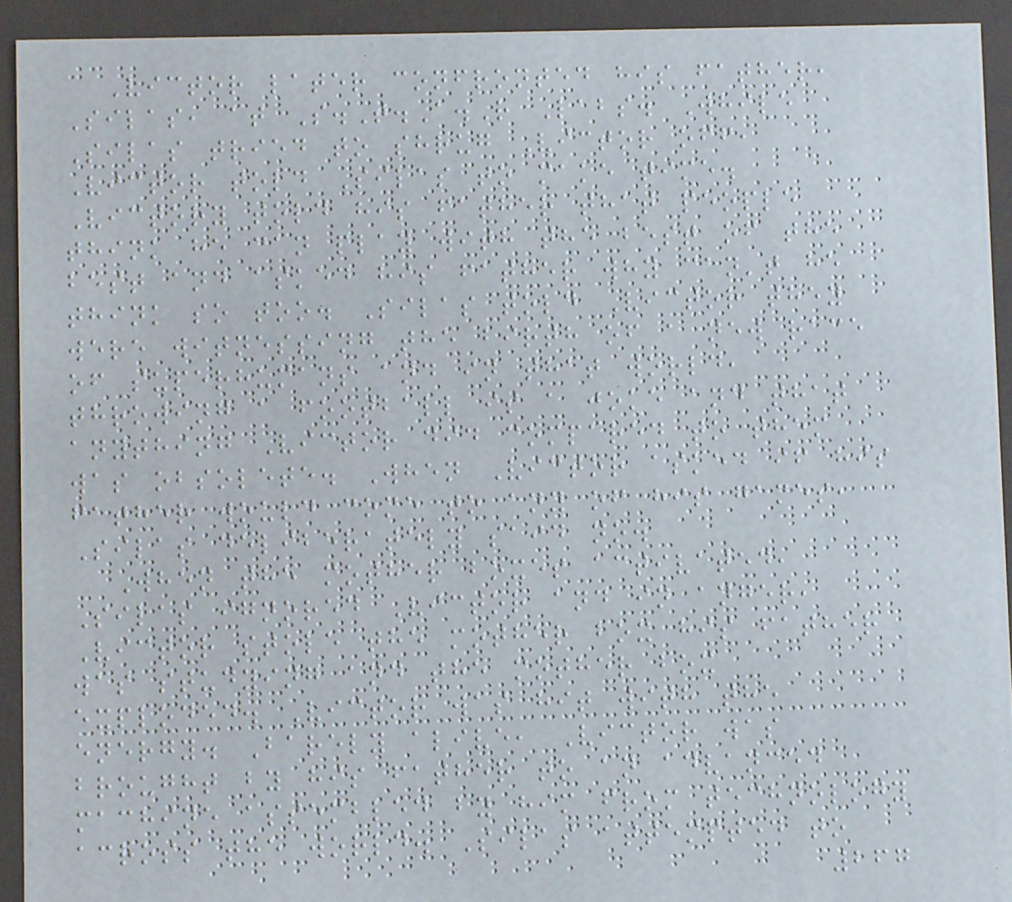Victor later confronted his father,
Silas, at S.T.A.R Labs. While
Silas tried to shrug Victor off,
Victor told Silas to make time.
Victory told his father that people
think he can play with the best of the
best and asked his father why can't he
think so too. Silas told Victor they
were witnessing the birth of a new race
of superhumans and in that world,
throwing a football is a joke and that
anything Victor did compared to them
was obsolete. When Victor asked if his
father would come to any of his games,
Silas deliberately said no.
When the mother boxes activated,
Silas ignored Victor and in anger,
Victor stole the mother box his father
was studying and the mother box
exploded. Victor was hit with the
energy. Barely alive, Victor was
brought by his father to an advanced
machine assembled by him from technology
across the world. Silas attempted to
267
